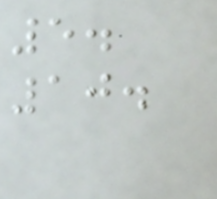5.
10.
